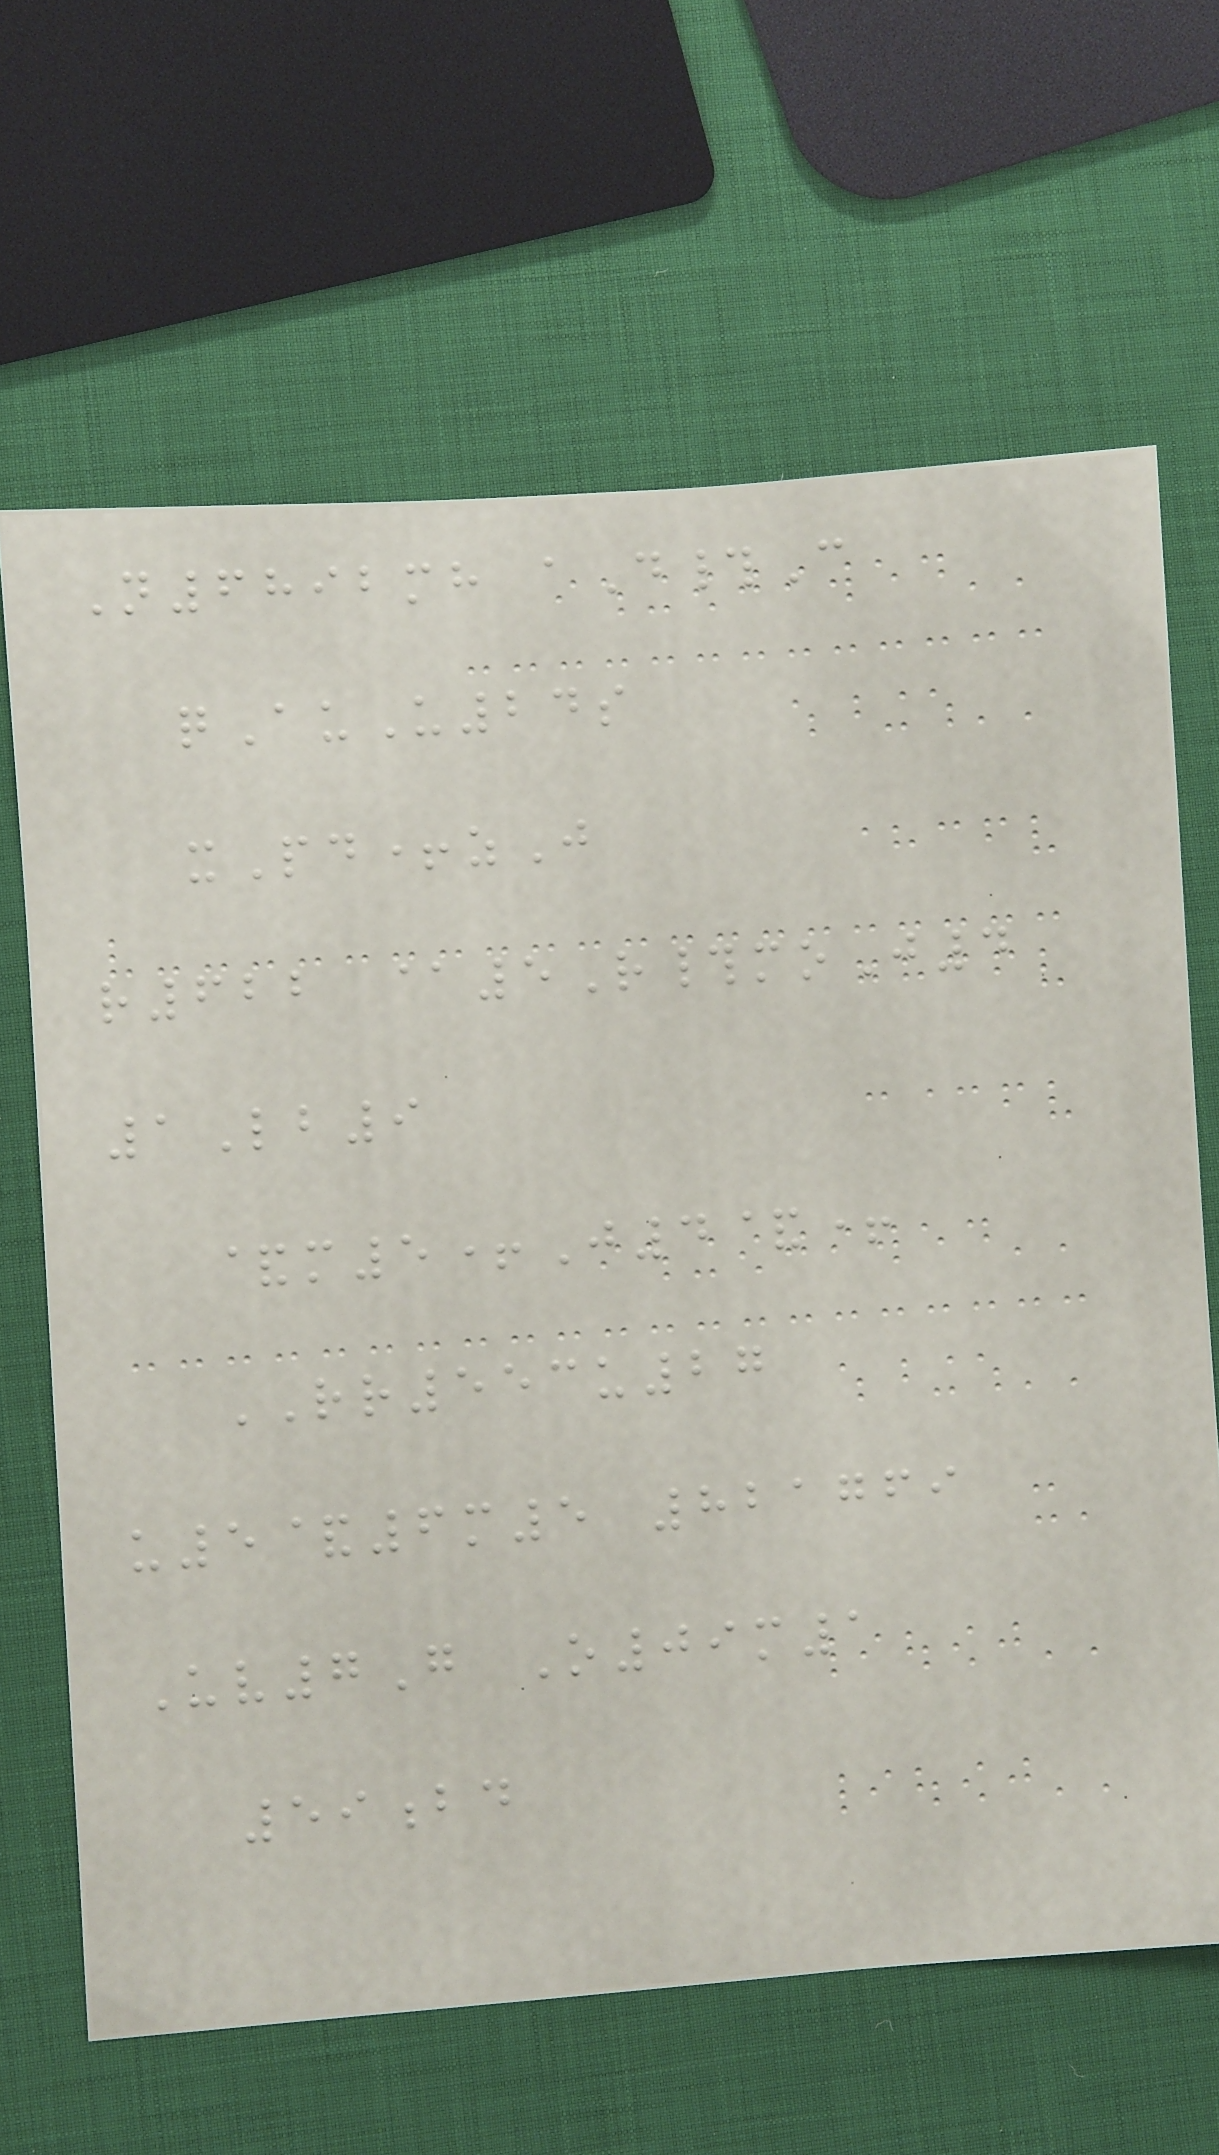N6892mh aD#C
qAuU24s
xPd+zJ
r622 @5R#moJ4
1Lb9
&m5+J4&+
RR553u27
u5&6m5 821769
Uv7G O09m1
59bd
